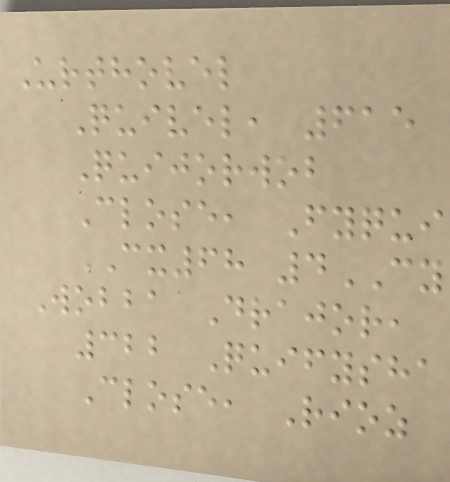Urthovel
Quivel, 615
Quijorwob
Close, Fyqui
CX68 4CY
Wobba Drajor,
322 Quifysha
Close, Rioz
